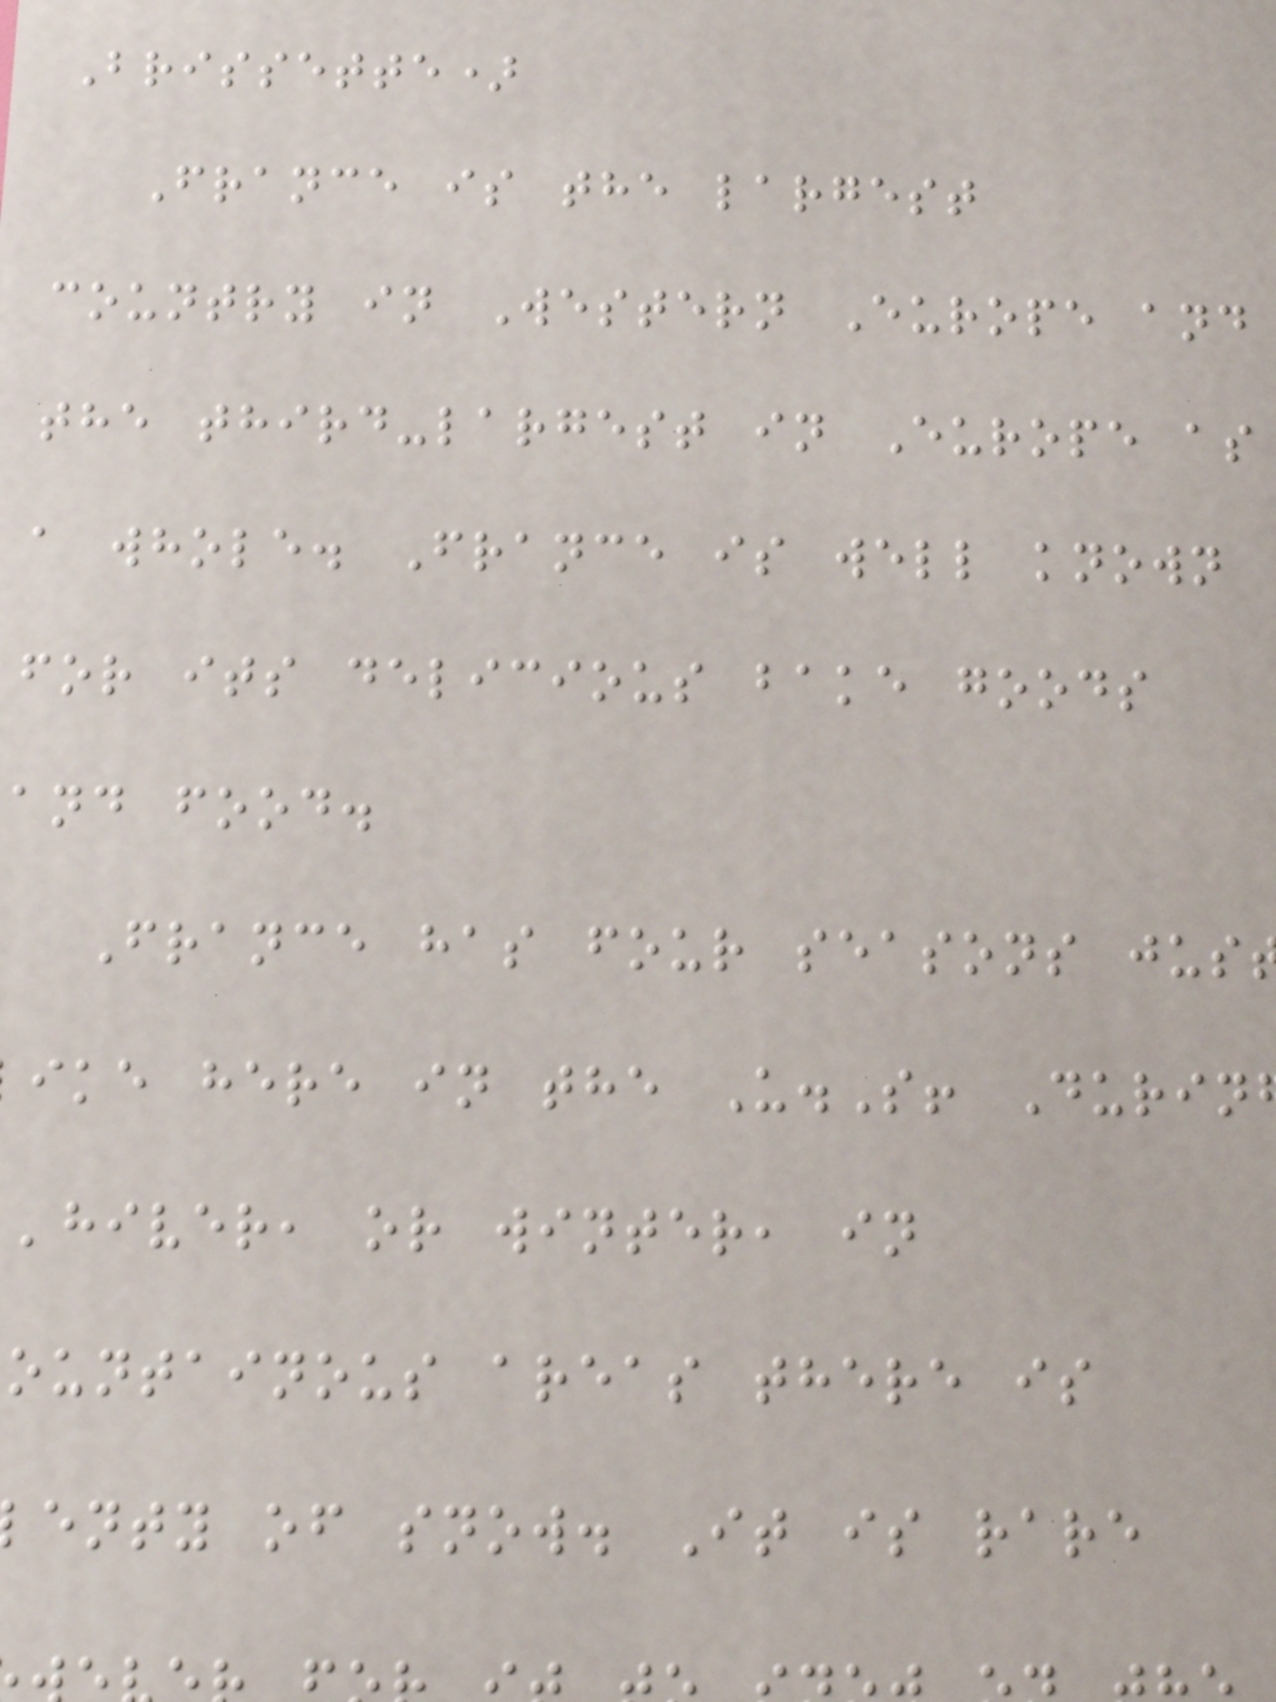Brissette)
France is the largest
country in Western Europe and
the third-largest in Europe as
a whole. France is well known
for its delicious bake goods
and food.
France has four seasons jus
ike here in the U.S! Durin
'hiver, or winter, in
ountainous areas there is
enty of snow. It is rare
